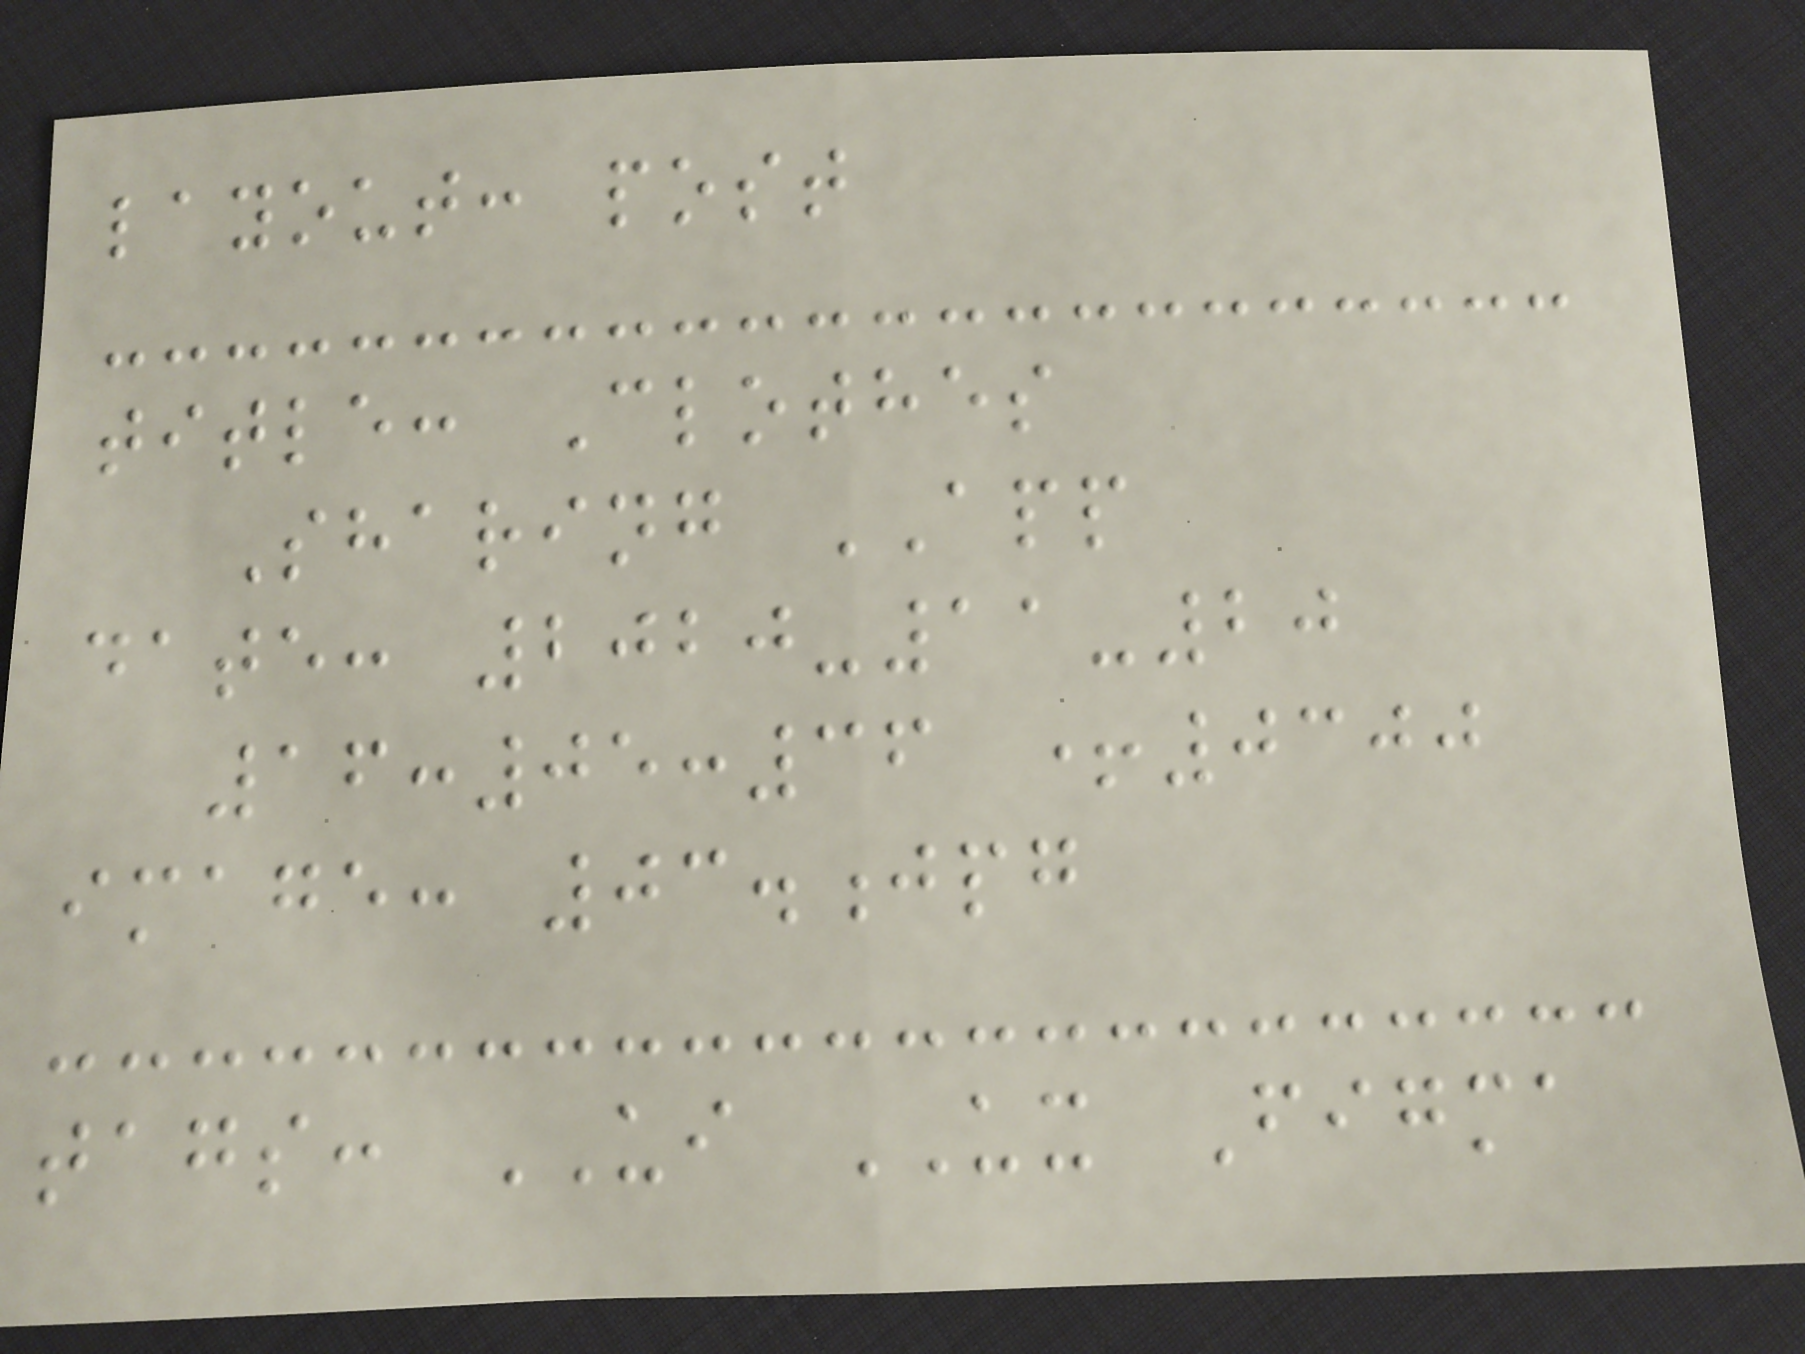layout: post
title: Clothes
Sharing APP
date: 2020-11-20
16:05:36 +0300
image: 03.jpg
tags: UI UX Figma
